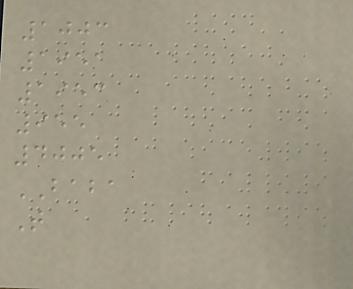1003
1951
1953
955
4005
BABA
T
